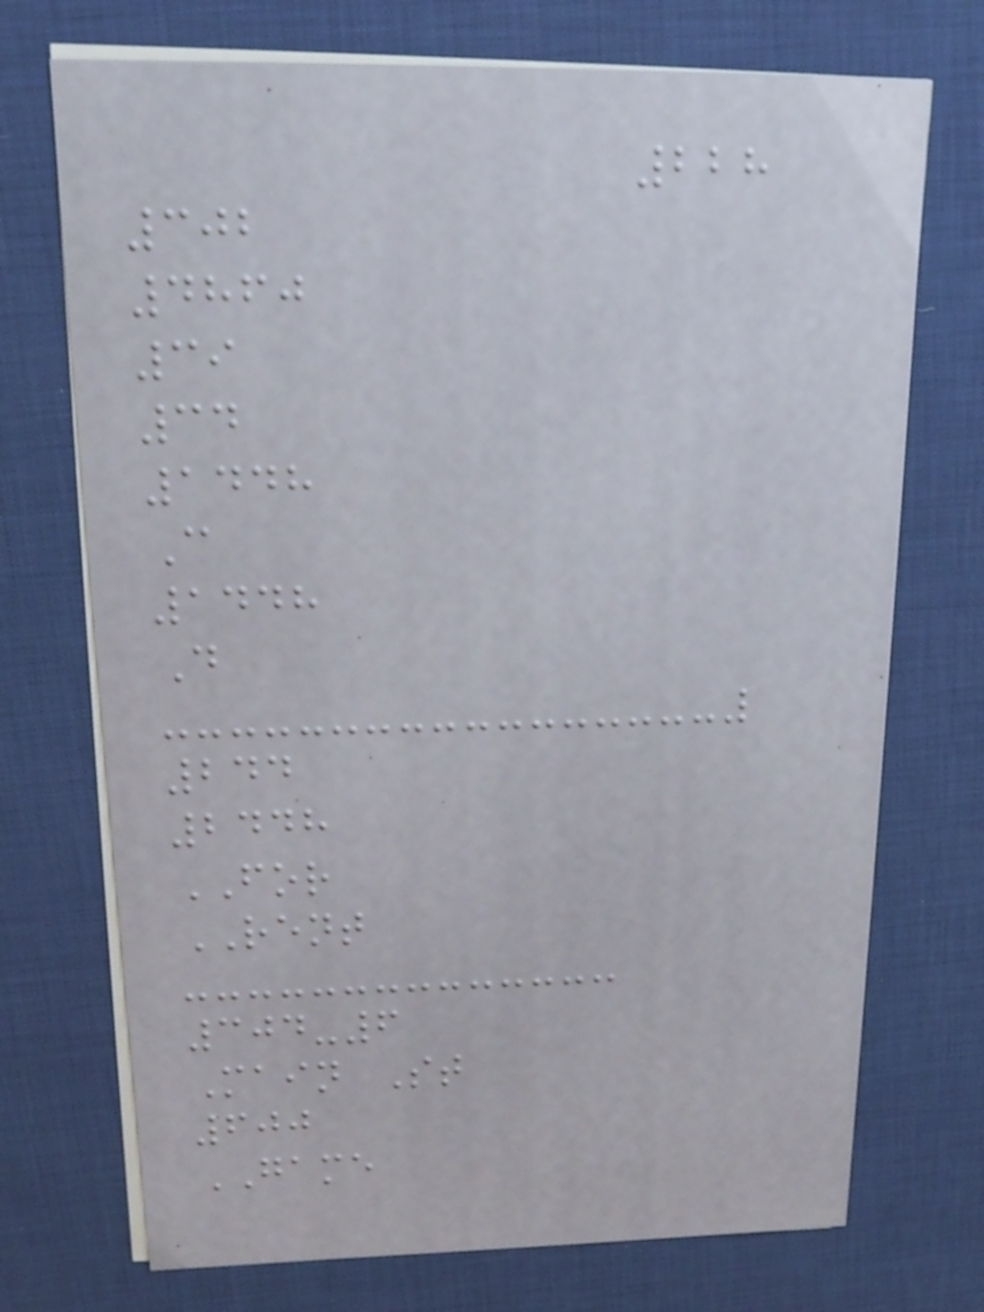228
302
4860
39
34
1448
C
1448
D
244
2448
FOR
RENT
304-6
Main St
600
GAME
